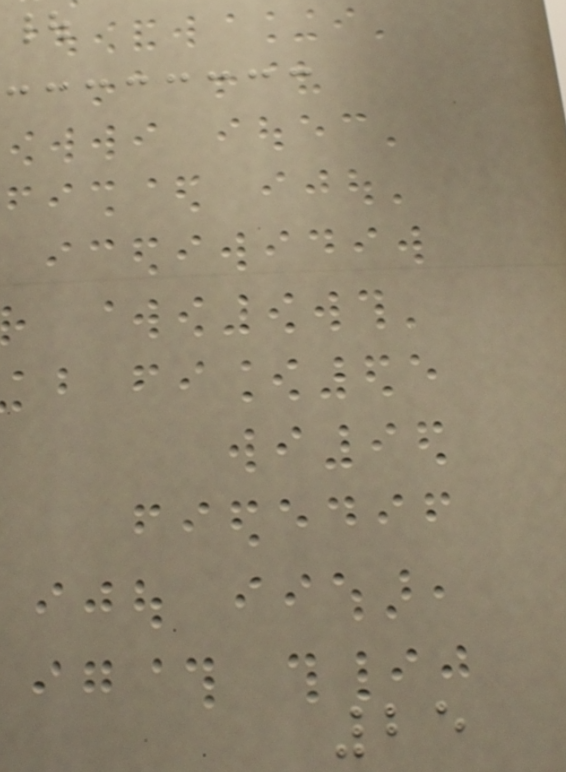|
25
